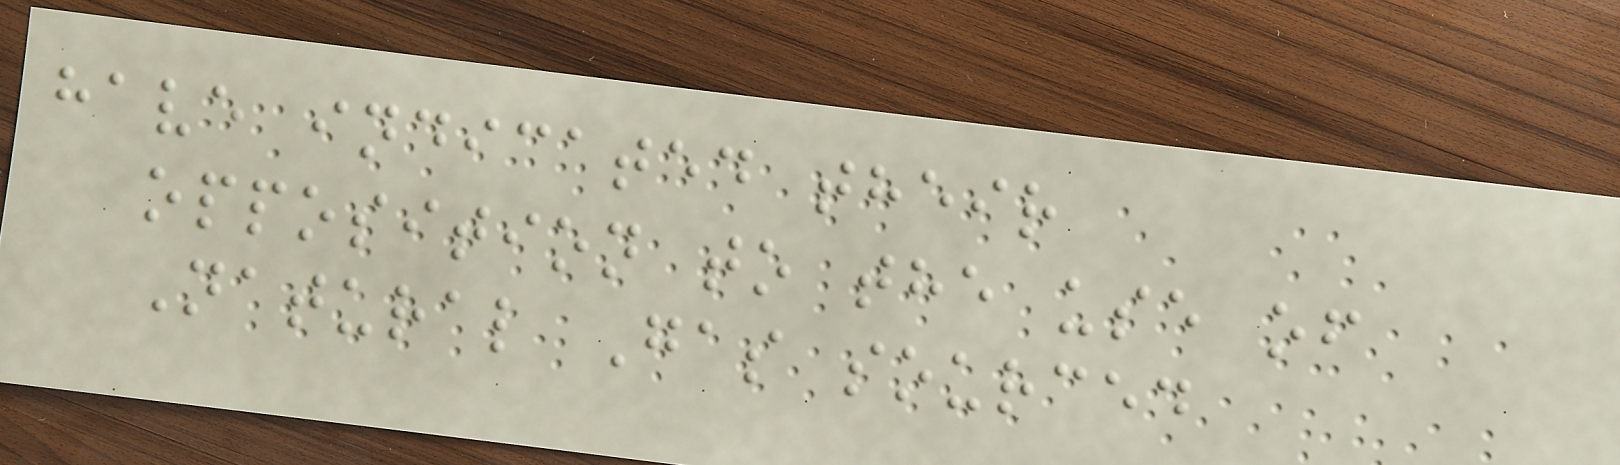have indicated their
opposition to the use of
Natural Gas sourced
